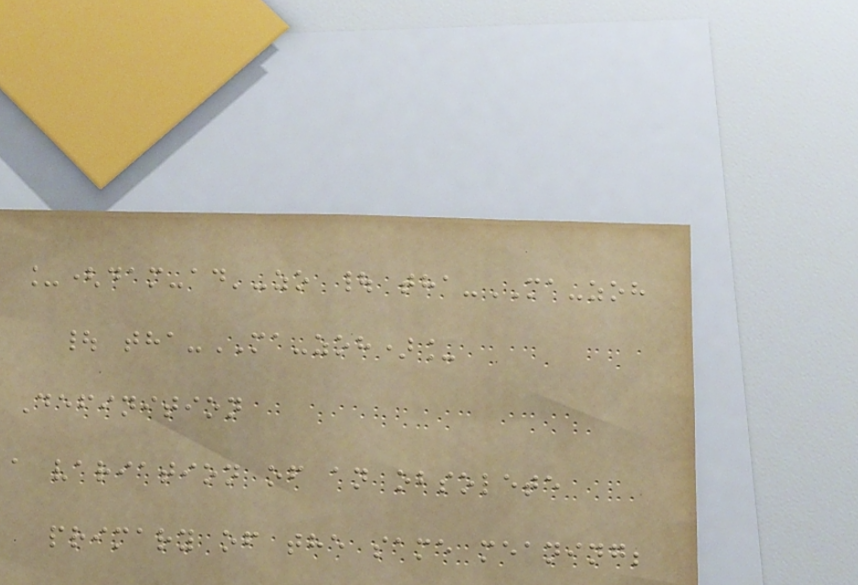_(dam-ad'-zo | tha-MA-zoh
| tha-MA-zoh)_
Definition
a variation of an obsolete
primary of the same meaning;
